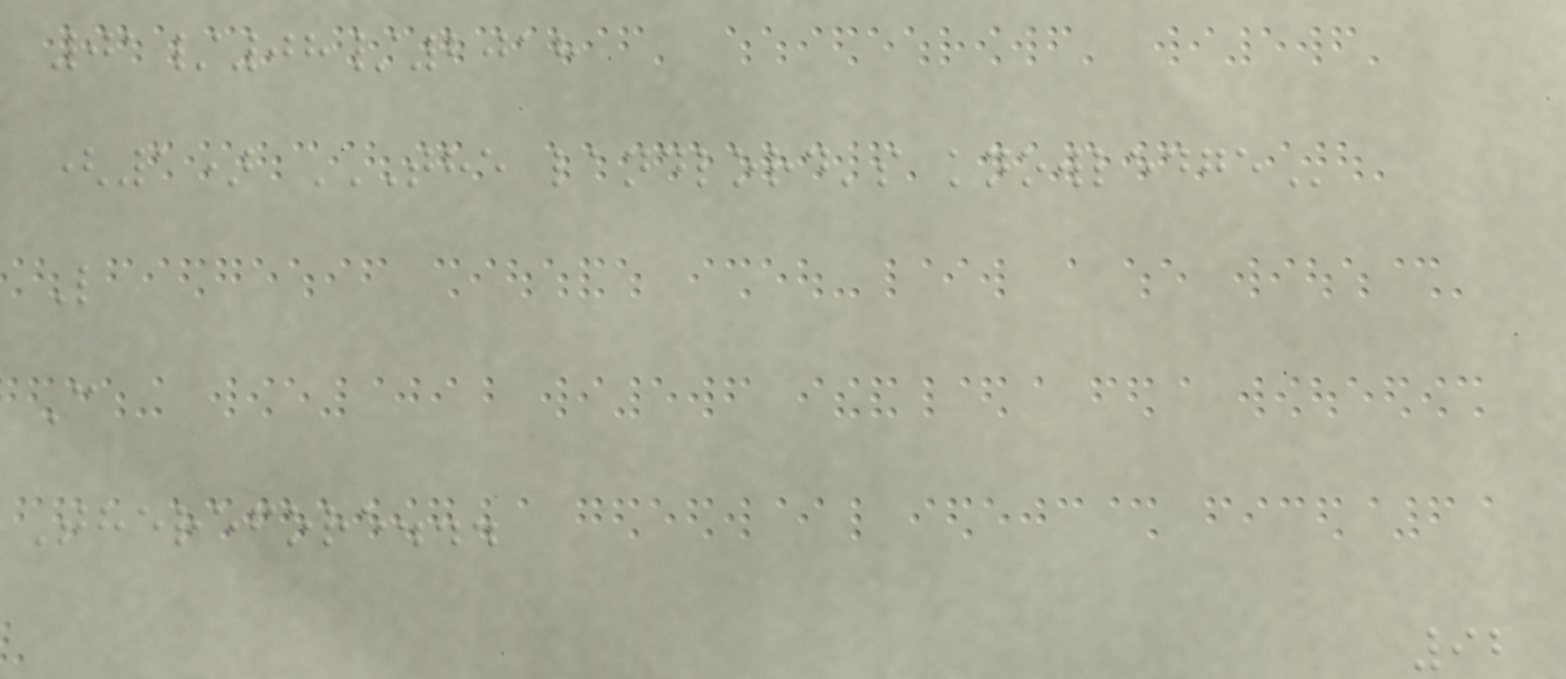01/08/2018
(1) THE LANDLORD'S KNOWLEDGE
L
C
Therefore...
92
